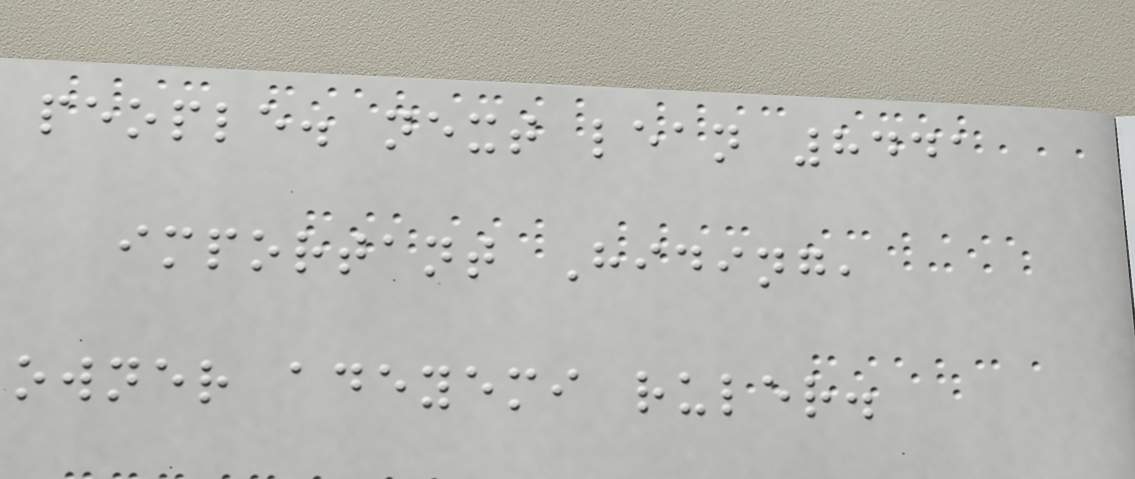people. next lean 8441
important Hiding,
owner adeyemi ruler.
